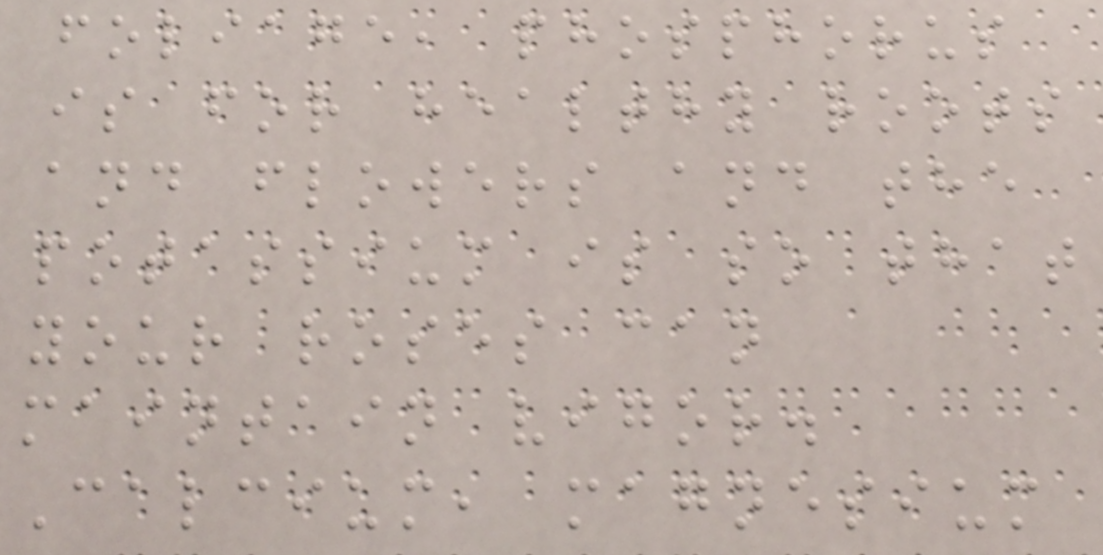foliage, phosphorus
is for healthy roots
and flowers and the
potassium is so that
your roses can
maintain vigor.
Calcium, magnesium
